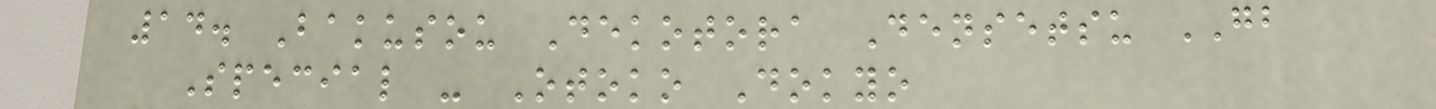14. Bakusou Dekotora Densetsu GB
Special - Otoko Dokyo
